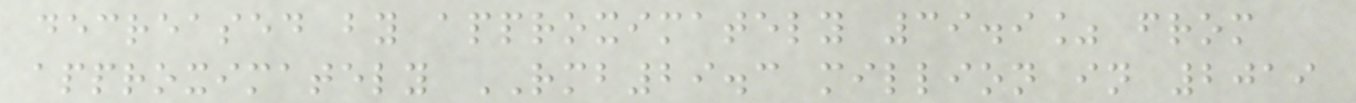decreased by approximately 39.9% from
approximately RMB29.3 million in 2019
